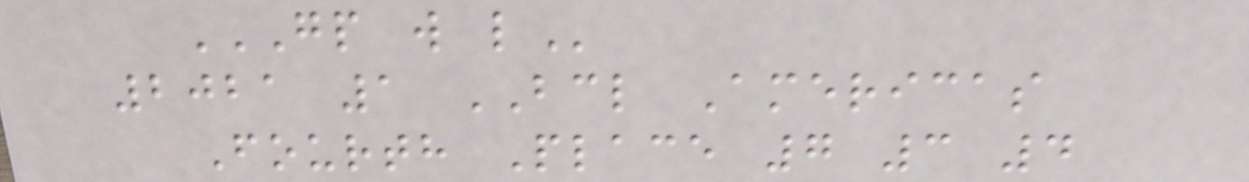GP W L
2021 1 BCL Americas
Fourth Place 7 3 4
